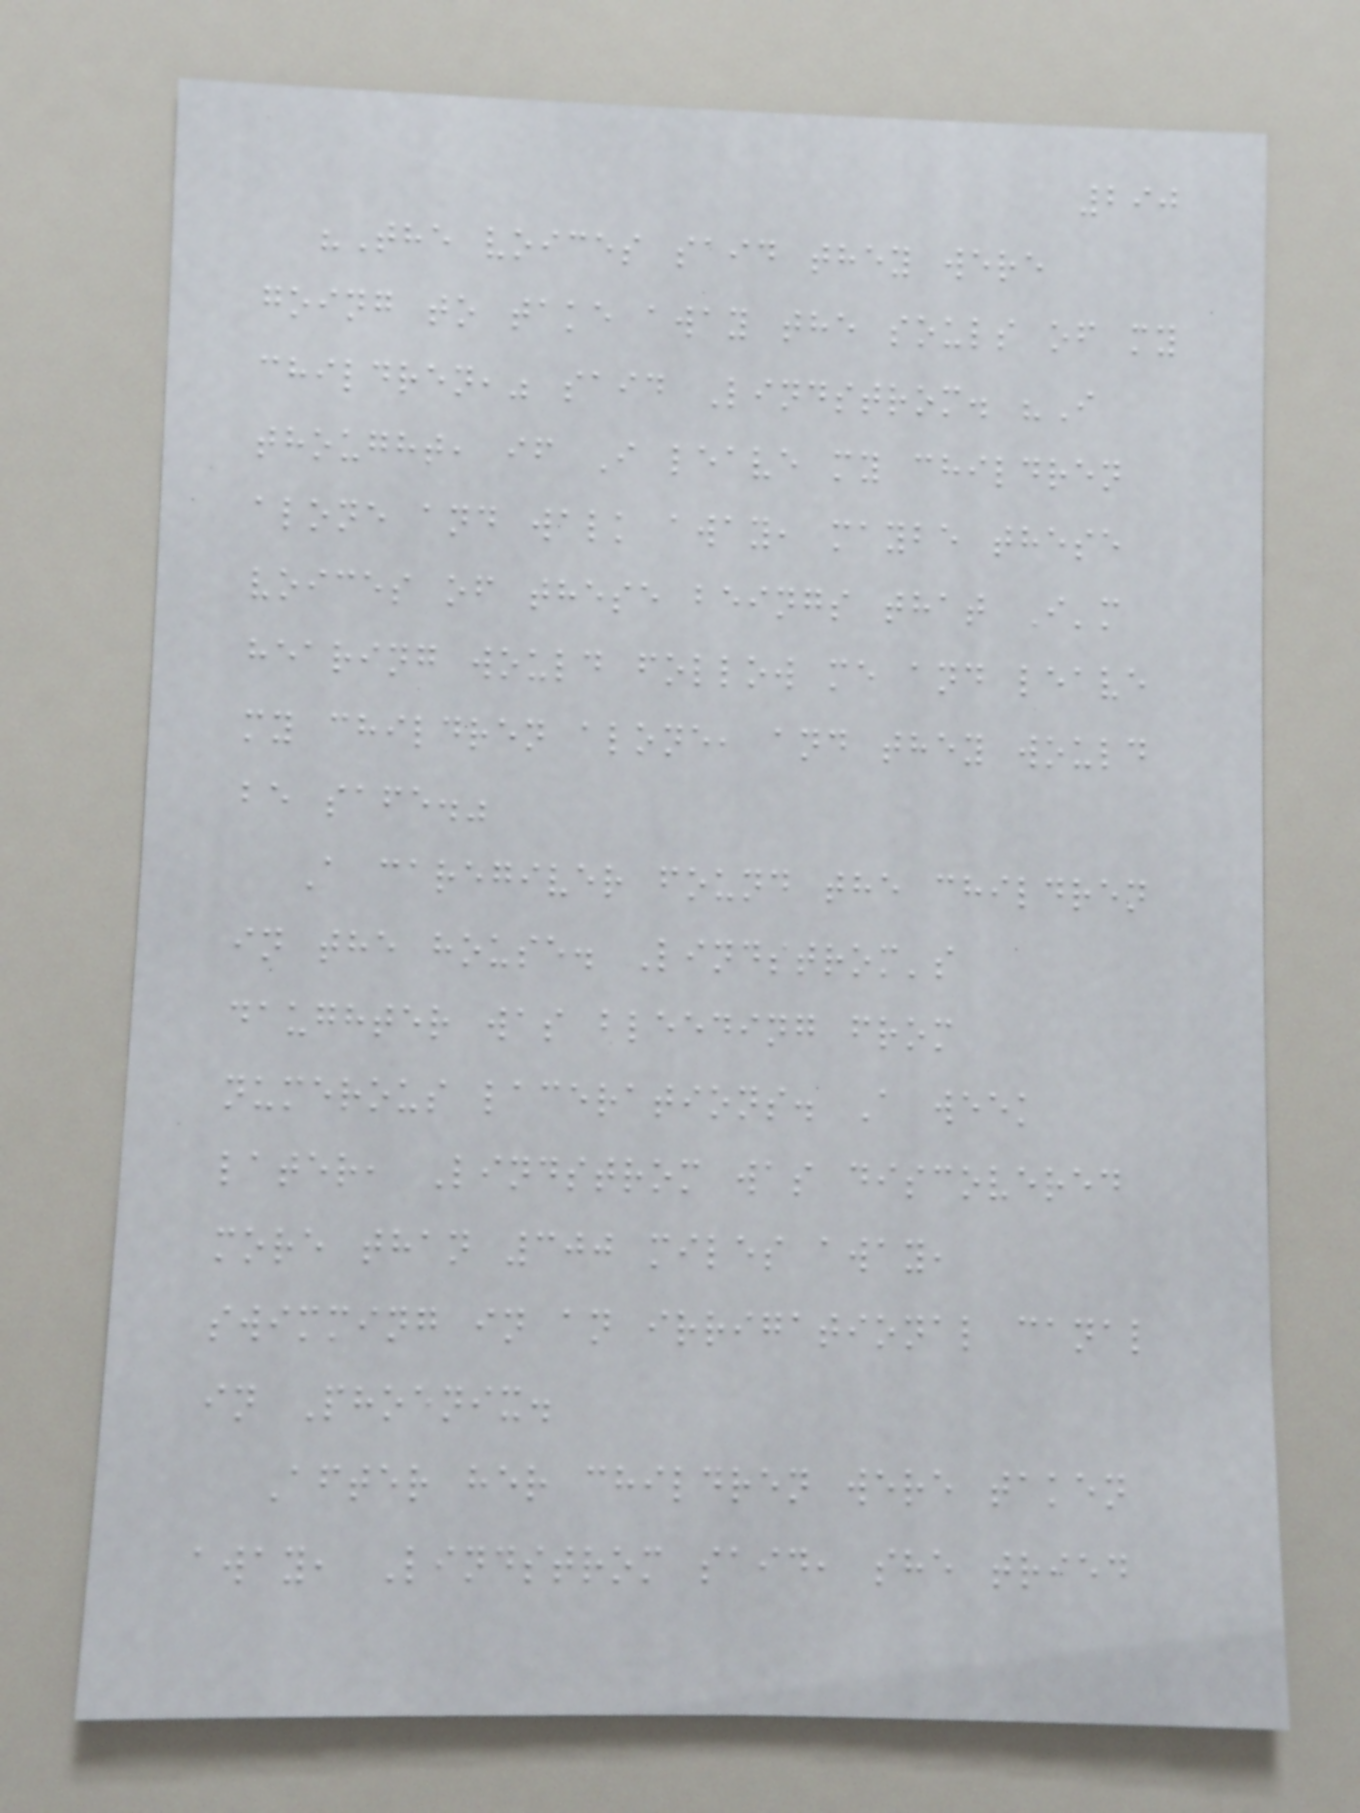290
"The voices said they were
going to take away the souls of my
children," said Lindstrom. "I
thought, if I leave my children
alone and walk away, maybe these
voices of these beings that I'm
hearing would follow me and leave
my children alone, and they would
be safe."
A caregiver found the children
in the house. Lindstrom's
daughter was bleeding from
numerous lacerations. A week
later, Lindstrom was discovered
more than 300 miles away,
swimming in an irrigational canal
in Phoenix.
After her children were taken
away, Lindstrom said, she tried
